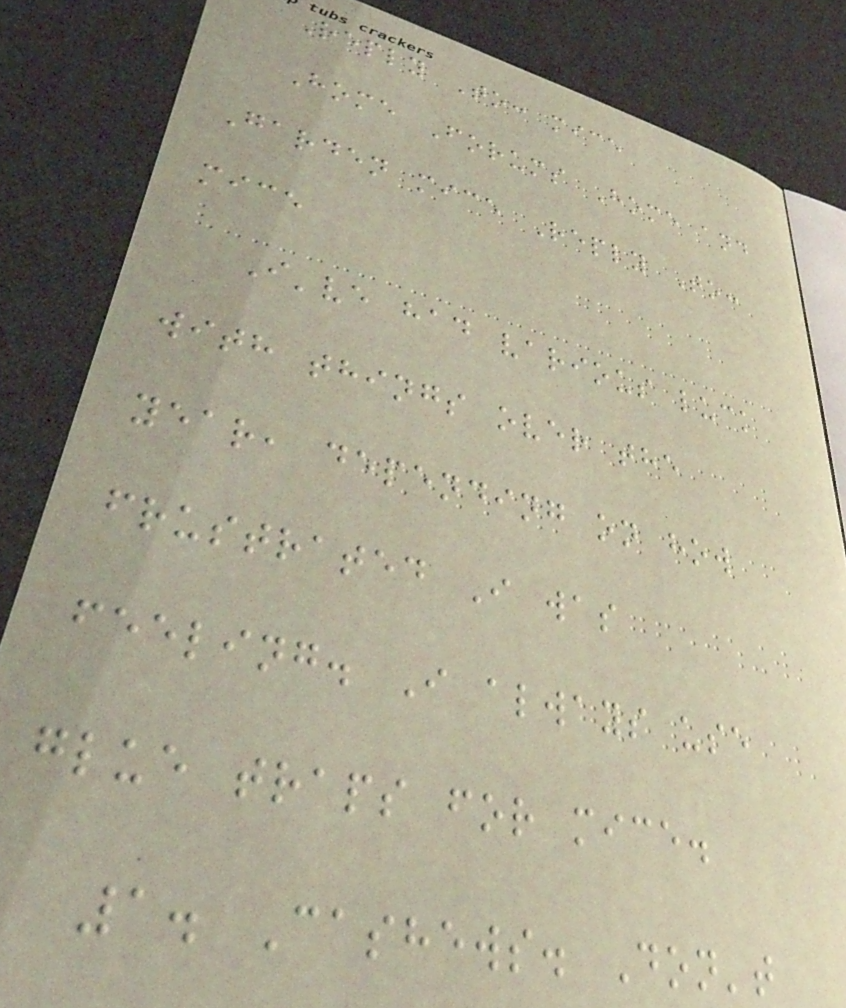Reply To: mice
Home Forums Home and
Garden mice Reply To:
mice
I've had various luck
with things over the
year, depending on how
frustrated I was
feeling. I always use
glue traps for mice.
1. Cashews. Don't
